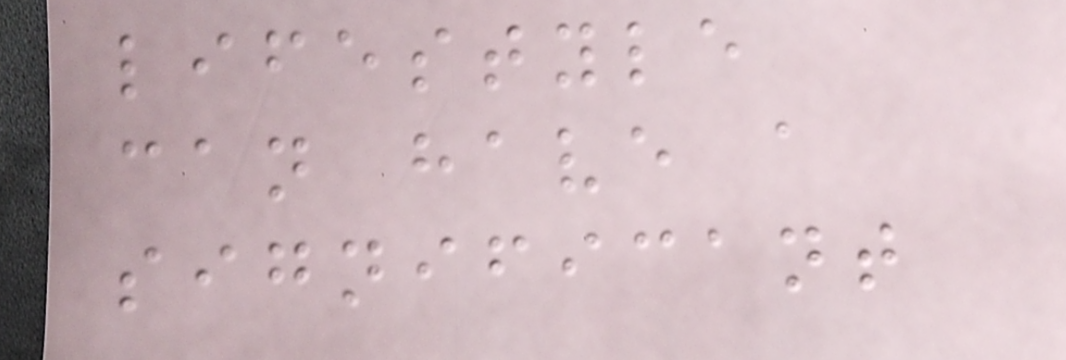lifestyle
can have a
significant
